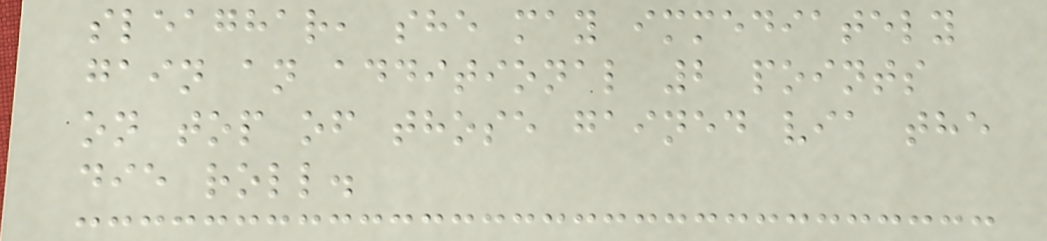sleaghar, she may immediately
gain an additional 2 points
on top of those gained via the
die roll.
